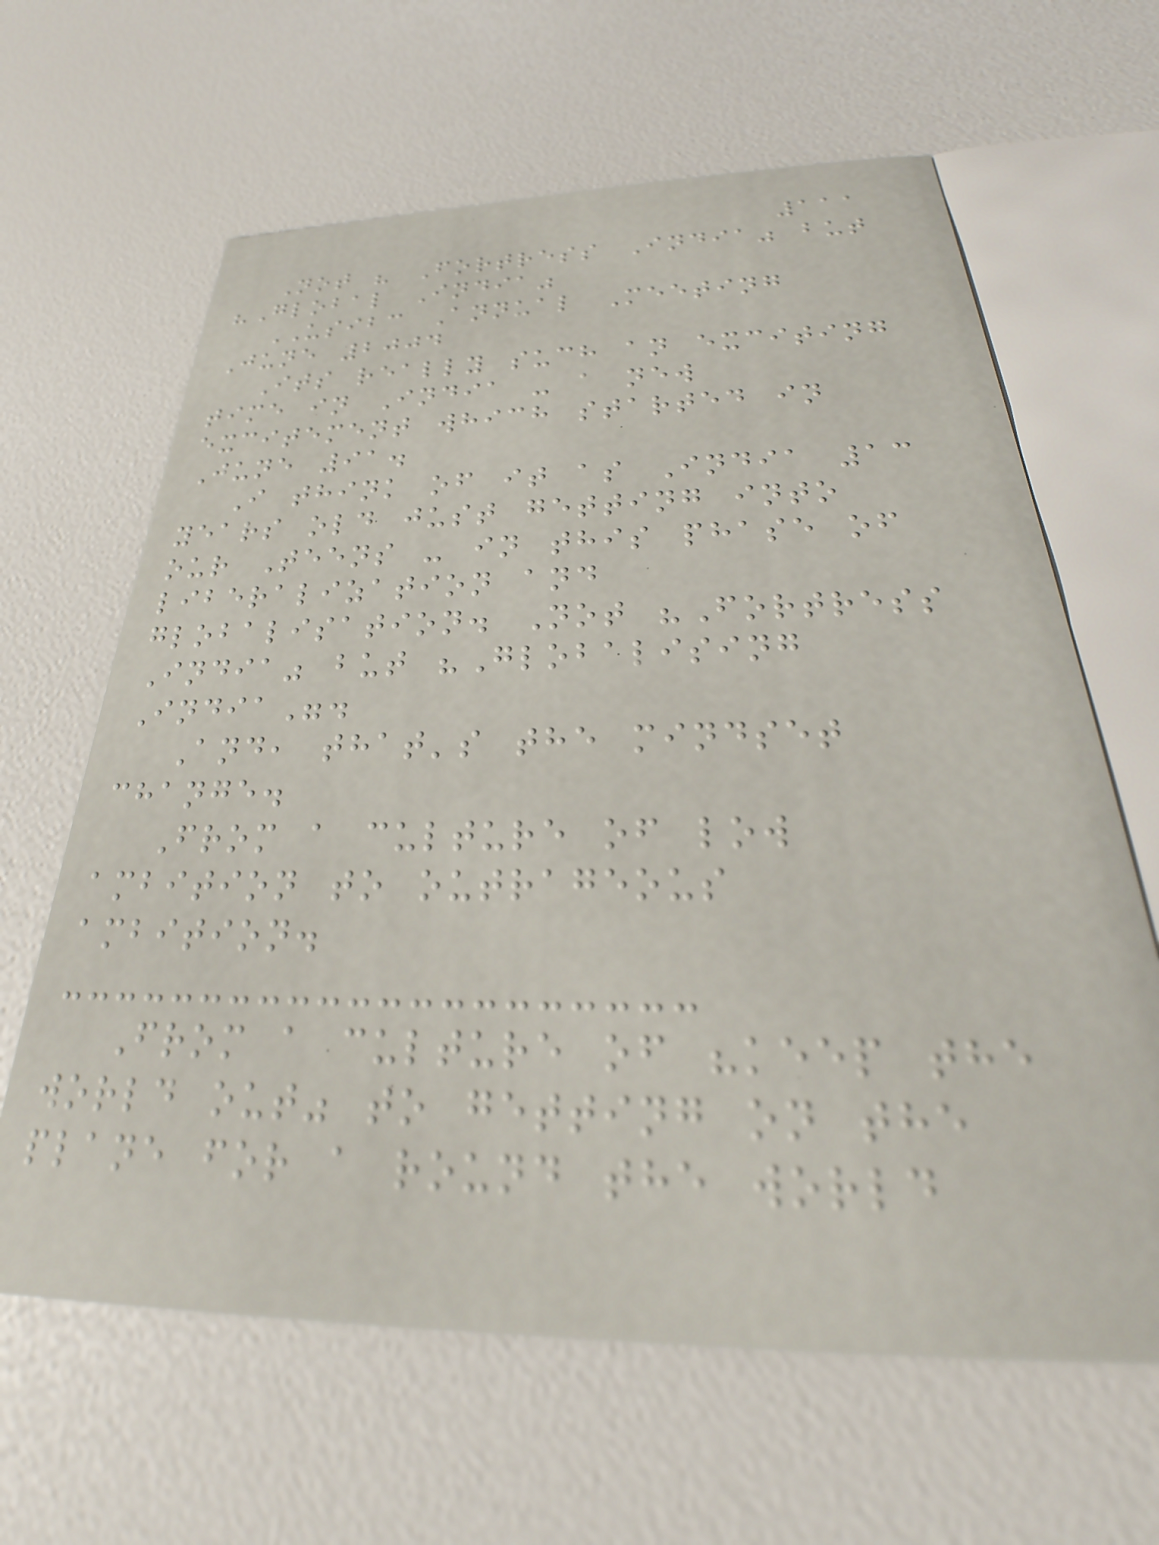111
Not " Fortress India" but
"Global India"
USIBC Annual Meeting
June 2004
Its really such an exciting
time in India - a new
excitement which started in
June 91.
I think of it as India 13
years old just getting into
our Teens - in this phase of
liberalization and
globalisation. Not "Fortress
India" but "Globalising
India".
And, that's the mindset
change.
From a culture of low
ambition to outrageous
ambition.
From a culture of "keep the
world out" to getting on the
plane for a round the world
